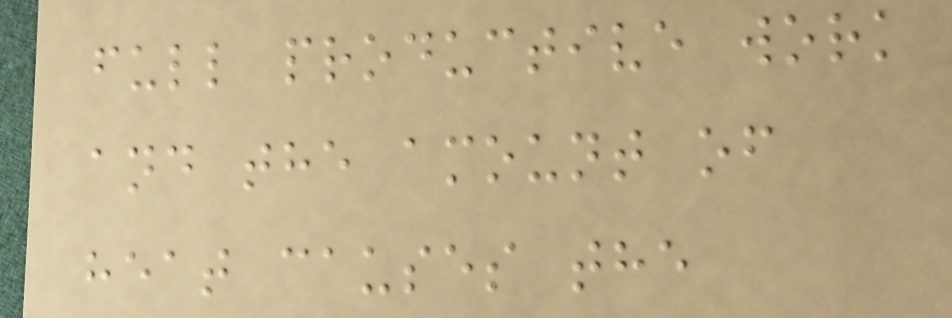full productive work
and the amount of
heat causes the
